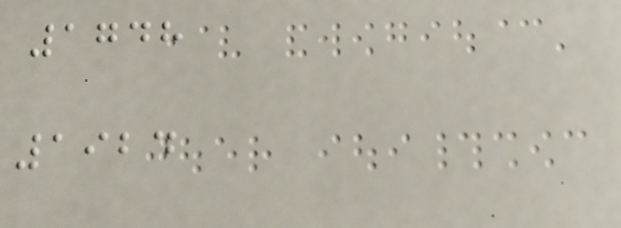1748
1924
